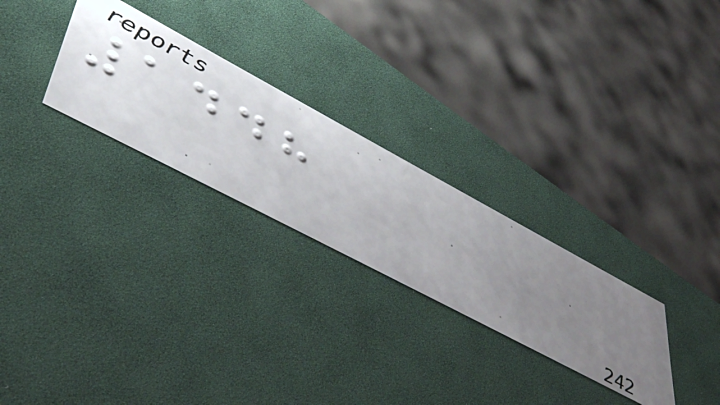1448
